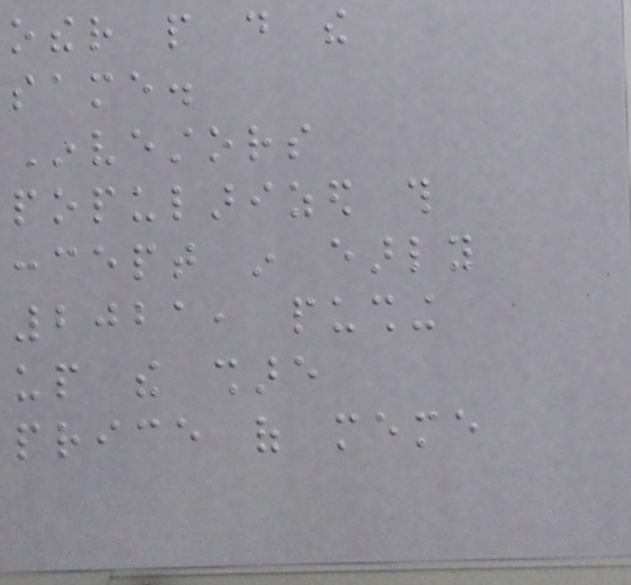other people do the
same.
Investors
popularized this
concept in early
2021, pushing
up the share
price of meme
